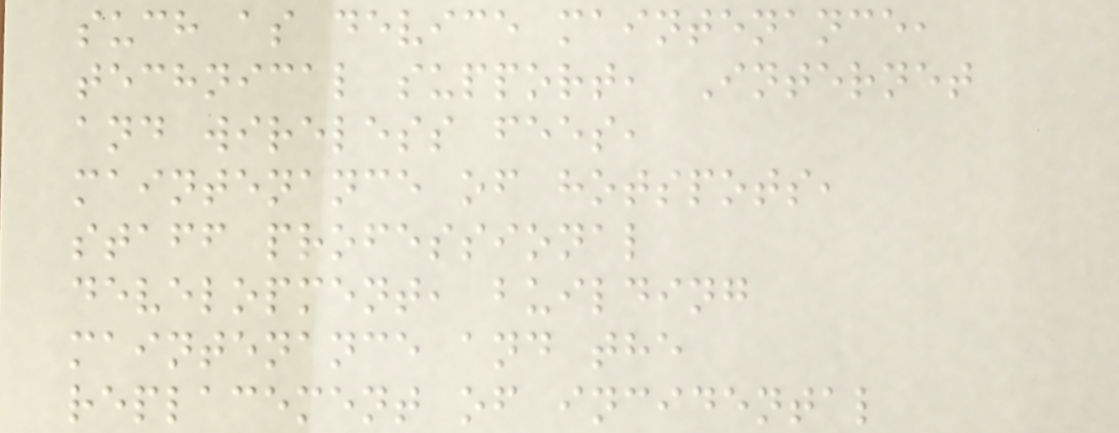such as device maintenance,
technical support, Internet
and wireless fees,
maintenance of hotspots,
staff professional
development, building
maintenance and the
replacement of incidental
